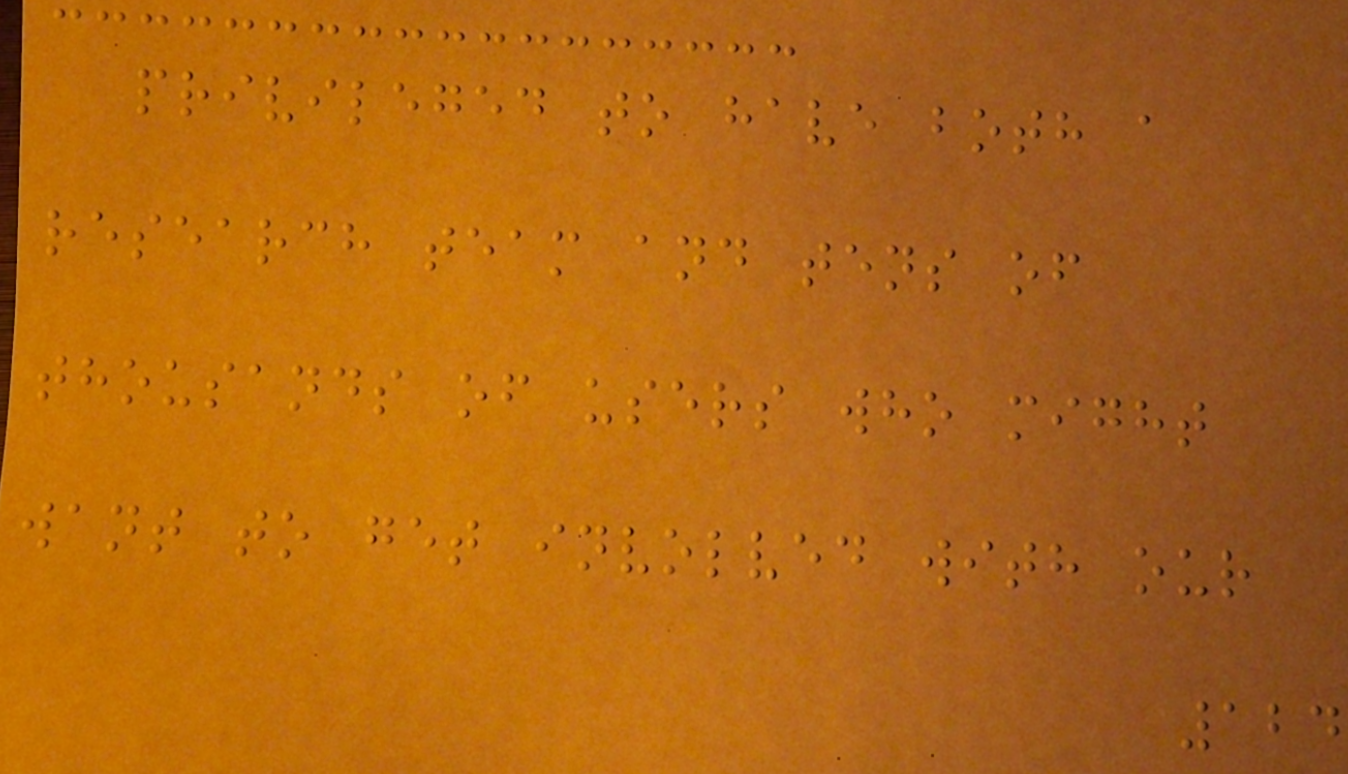privileged to have both a
research team and tens of
thousands of users who might
want to get involved with our
124
